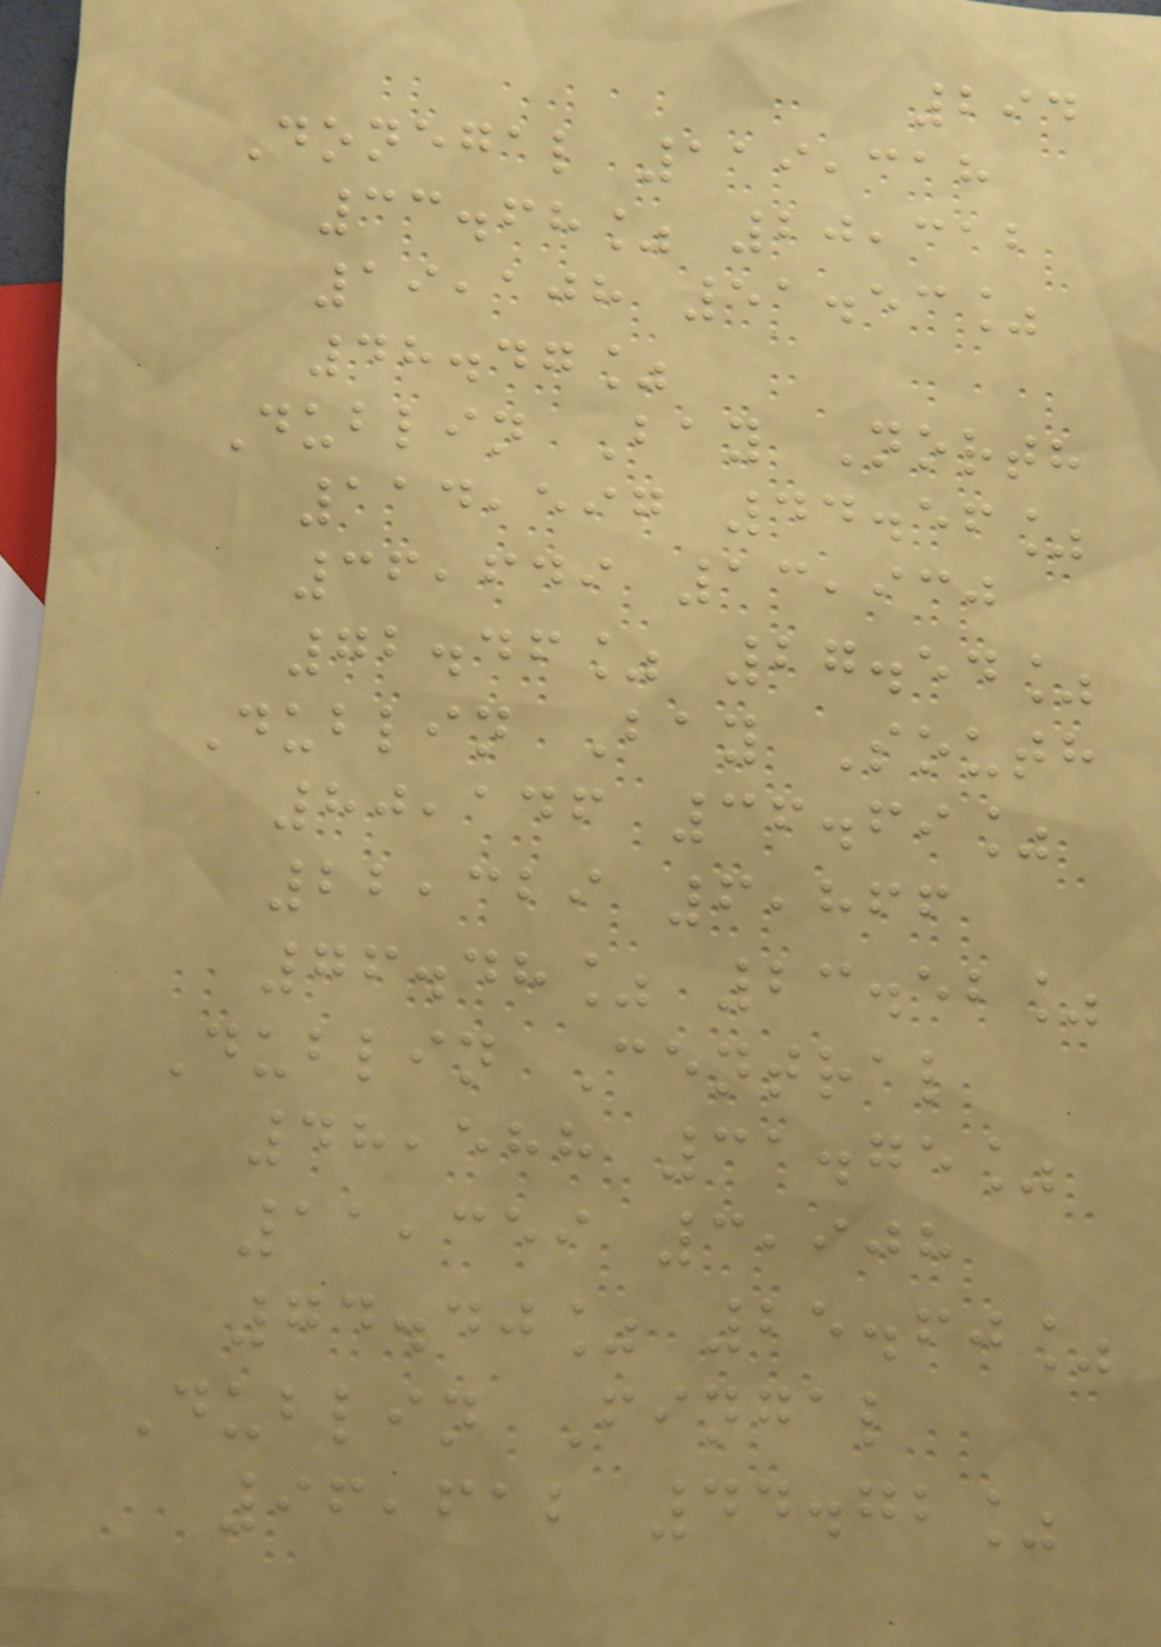294
Donegal 119,318
33.68% 20,312
19,108 51.53%
48.47%
Dublin Bay North
114,597 44.56%
36,649 13,930
72.46% 27.54%
Dublin Bay South
80,146 36.69%
22,329 6,866
76.48% 23.52%
Dublin Central
48,588 31.75%
11,359 3,908
74.40% 25.60%
Dublin Fingal
96,612 44.72%
